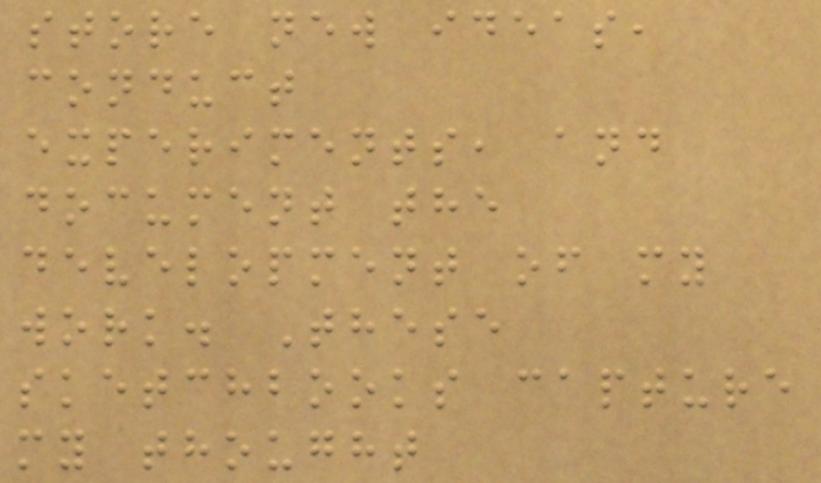store new ideas,
conduct
experiments, and
document the
development of my
work. These
sketchbooks capture
my thought
